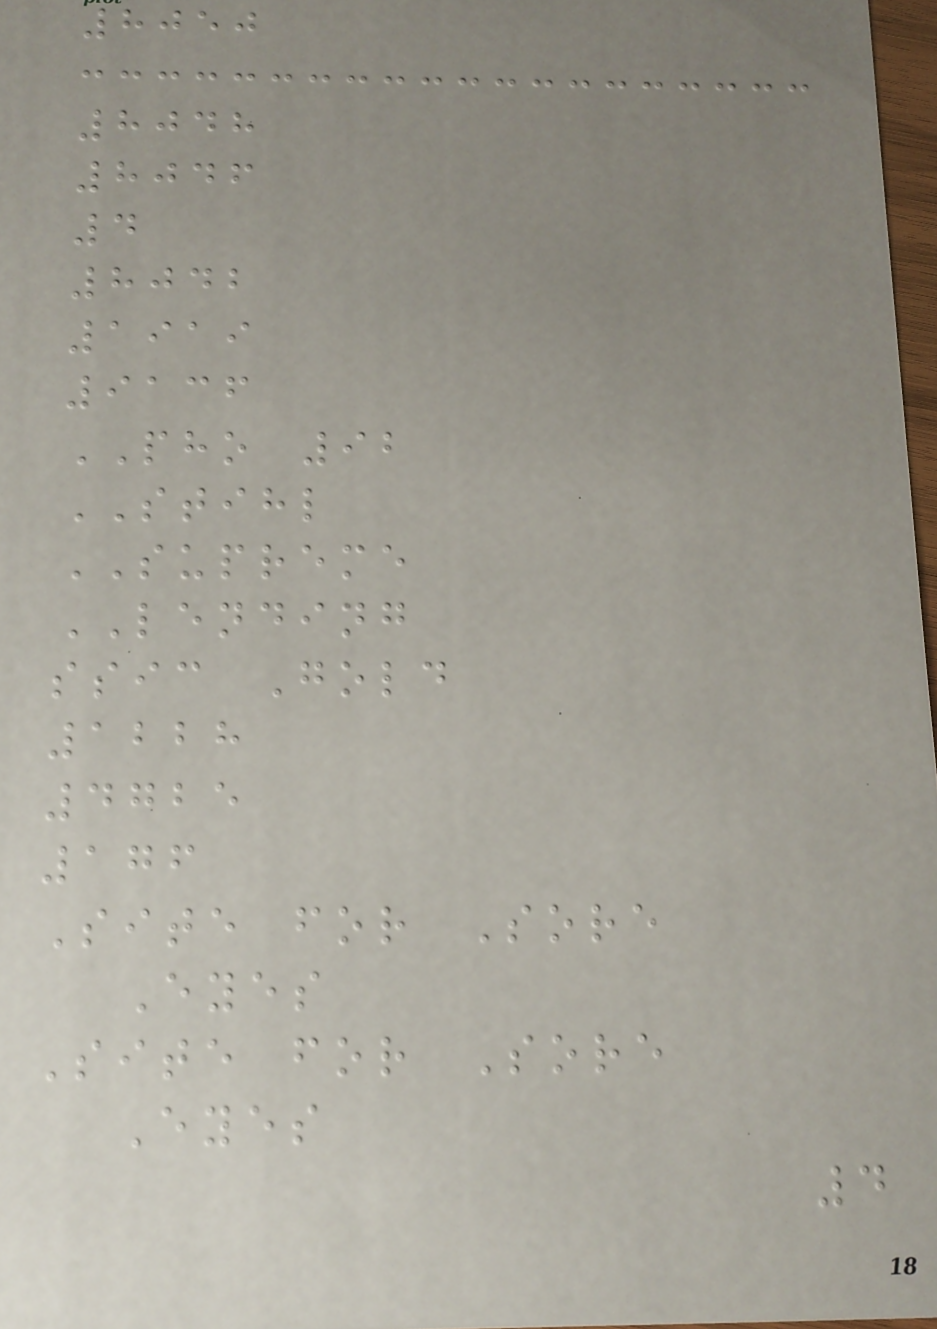8050
8048
8046
4
8042
1919
9136
PHO 92
STIHL
SUPREME
LENDING
ssic Gold
1228
4725
176
Site for Sore
Eyes
Site for Sore
Eyes
4
